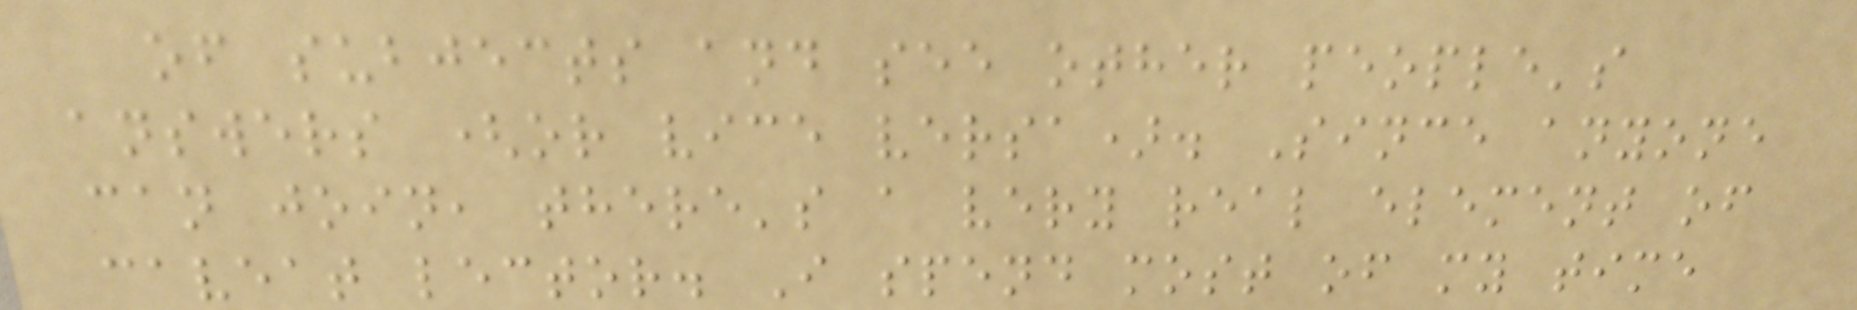of subjects and see other people's
answers (or vice versa). Since anyone
can join, there's a very real element of
caveat lector. I spend most of my time
